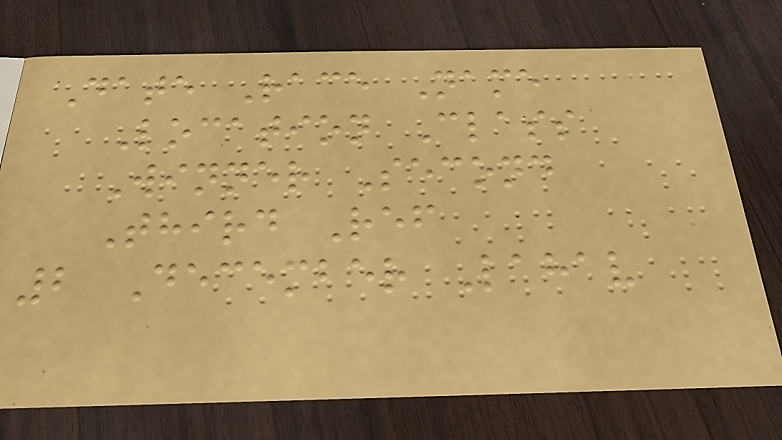Date Race Name
Location Class
Winner Second
Third Ref
2 December Lahav
